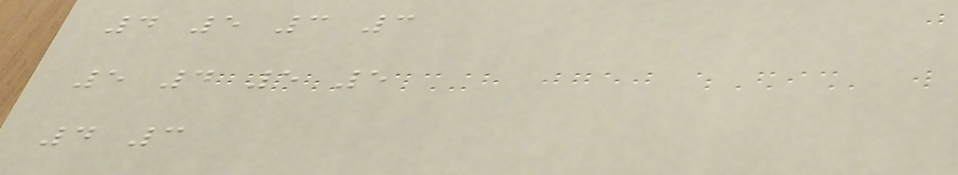4 5 3 3
5 4 5 5
4 3
